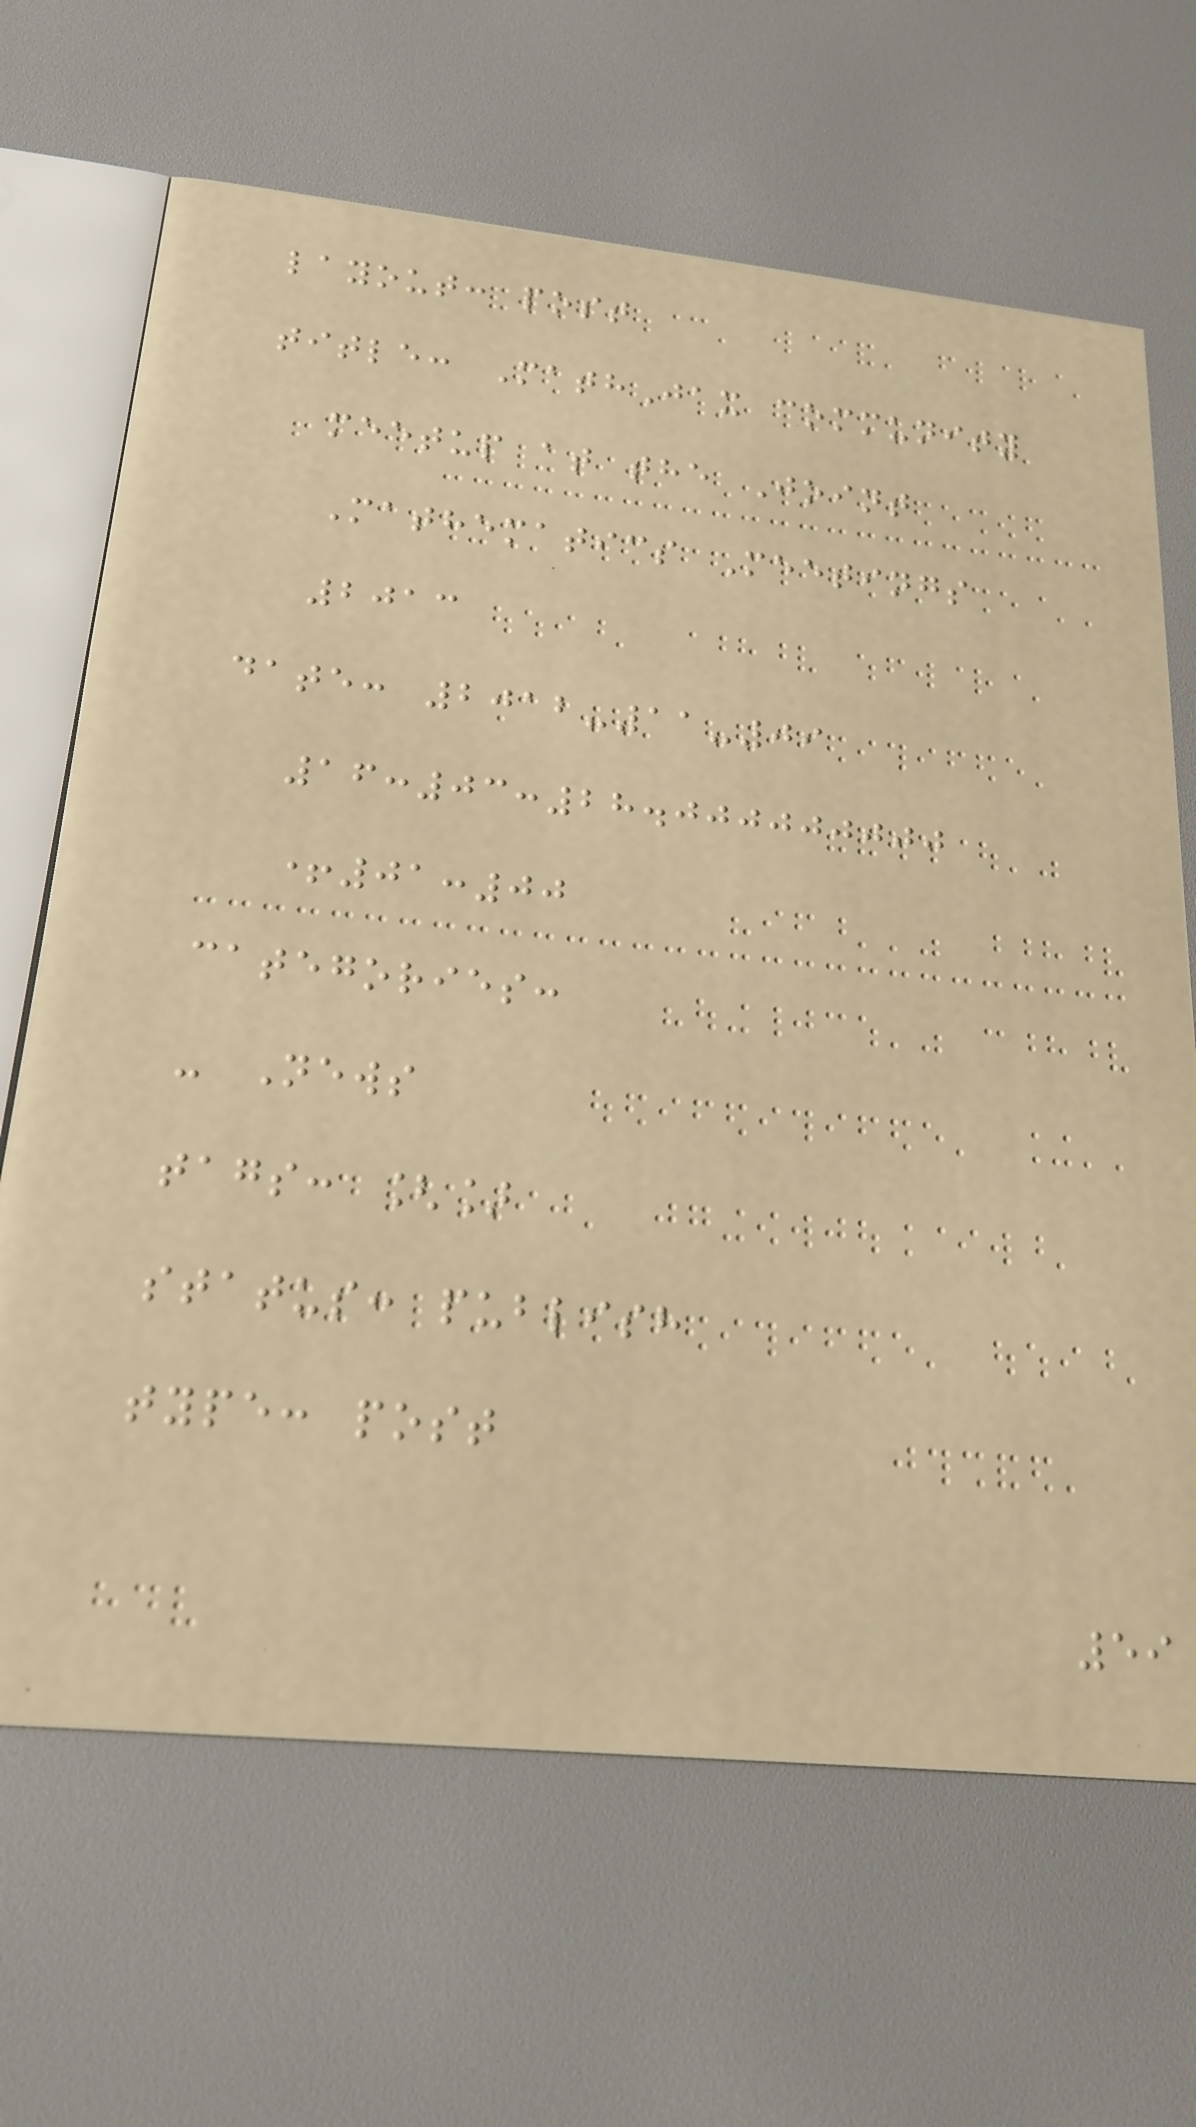layout: post
title: MathJax community
meetup at the Joint
Mathematics Meetings
2013
date: 2012-11-09
16:03:28.000000000
+01:00
categories:
- News
tags: []
status: publish
type: post
59
